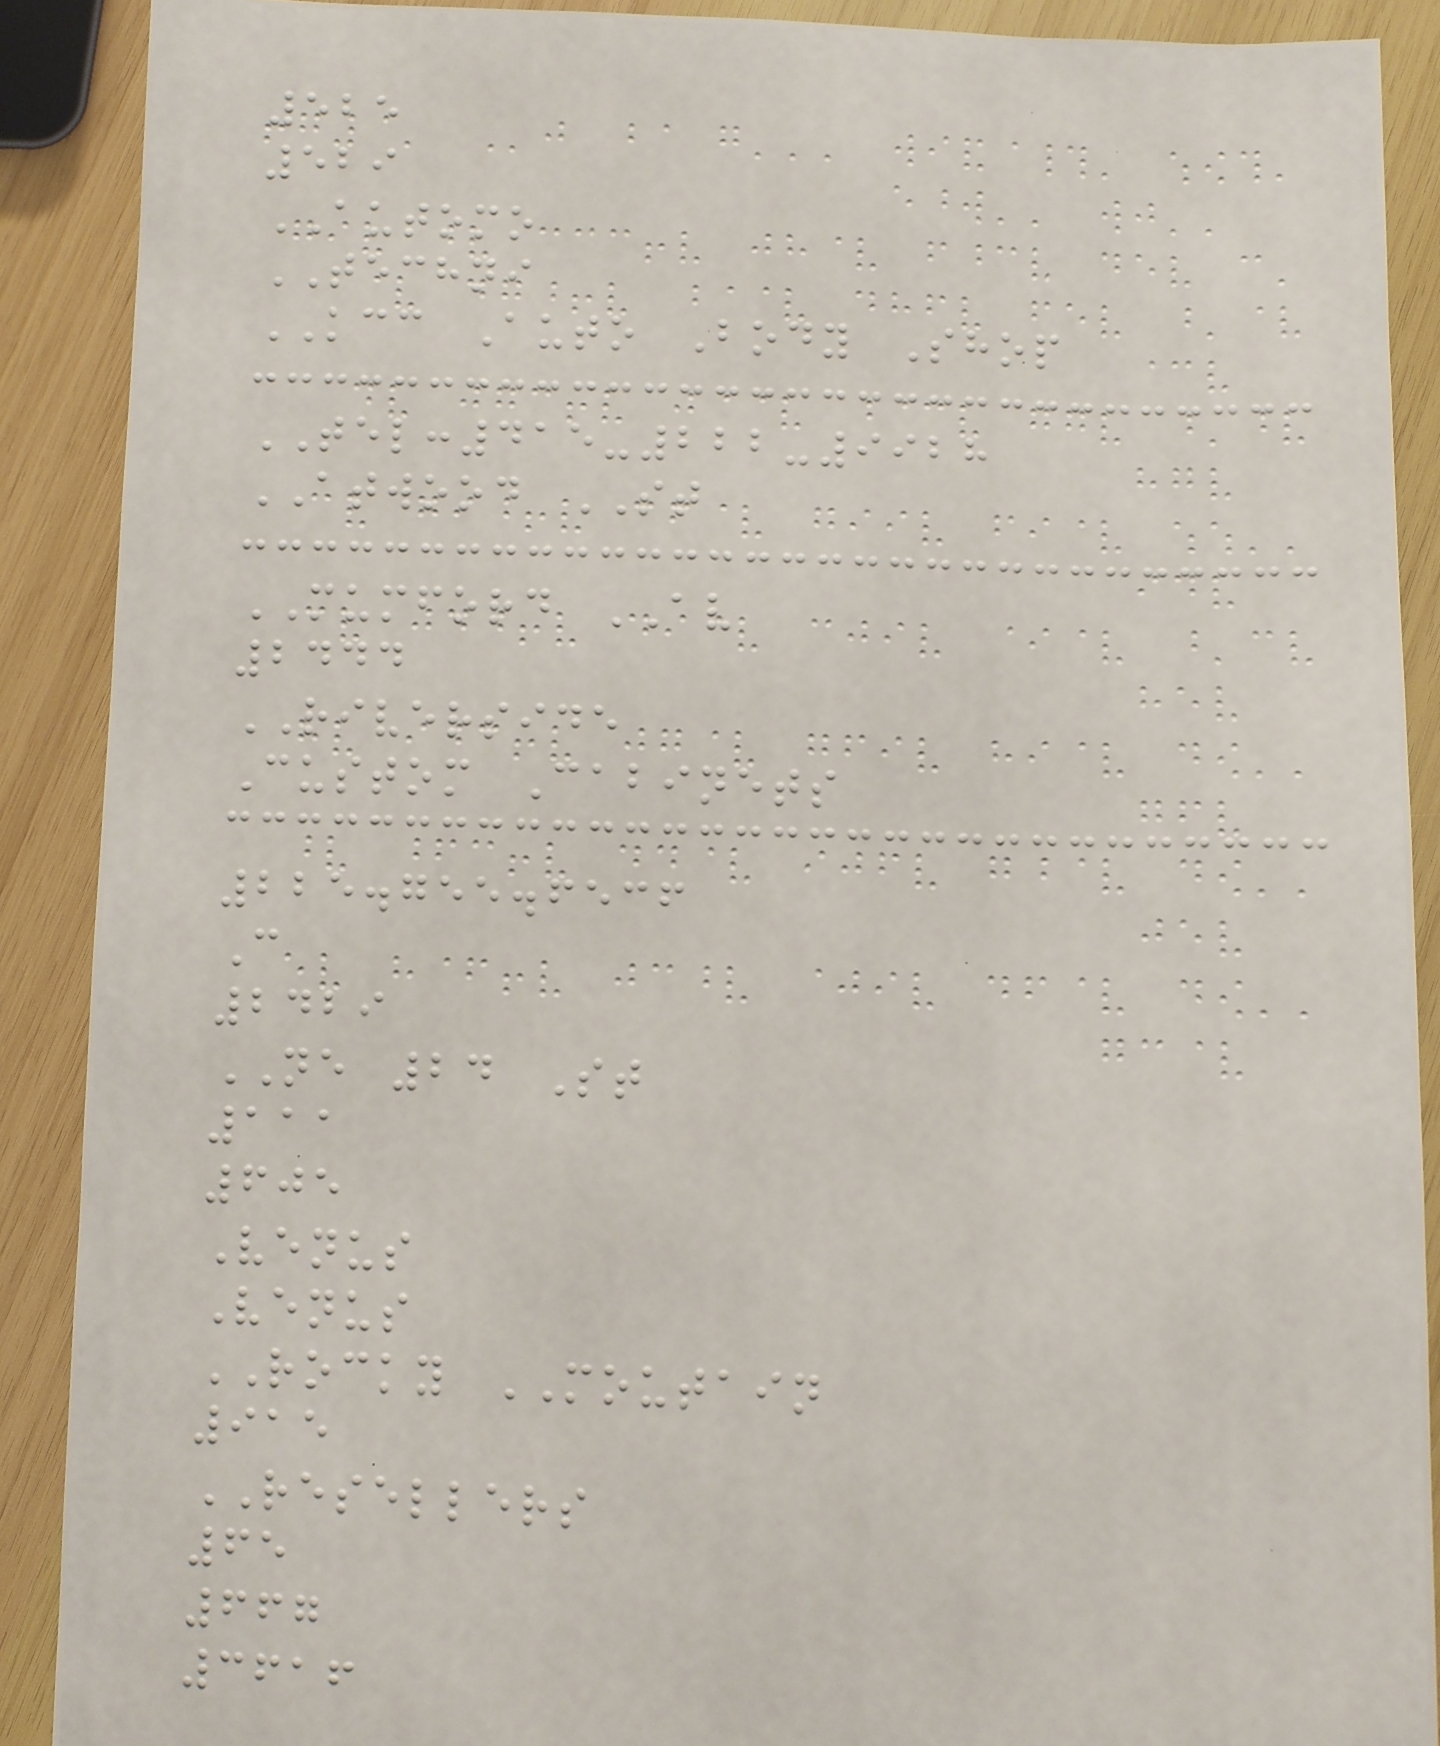525
529
AUTOMO
TECHNI
KCC Auto Body Shop
TEL:415-222-9928
ATWOOD ST
MUMFORD AV
2444
RIVERSIDE
Custom Cabinets
225.755.6536
C
2429
NE 24 St
111
605
Venus
Venus
ROCKY MOUTAIN
915
RESELLERS
65
667
3616
